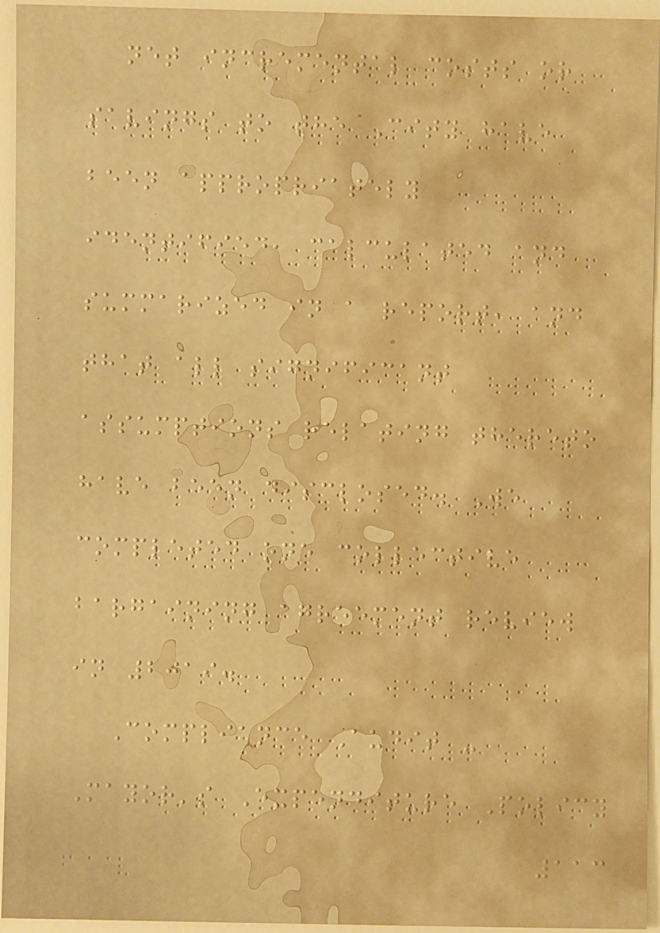net incremental costs or
savings to the City have
been appropriately
identified, calculated and
summarized in a report, and
that all significant
assumptions relating thereto
have been disclosed. We
completed one collective
bargaining agreement review
in 2019.
Compliance Audit -
Mayor's Expenditure Policy
113
